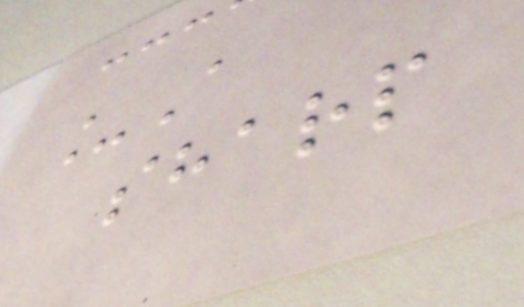_A
sharp
